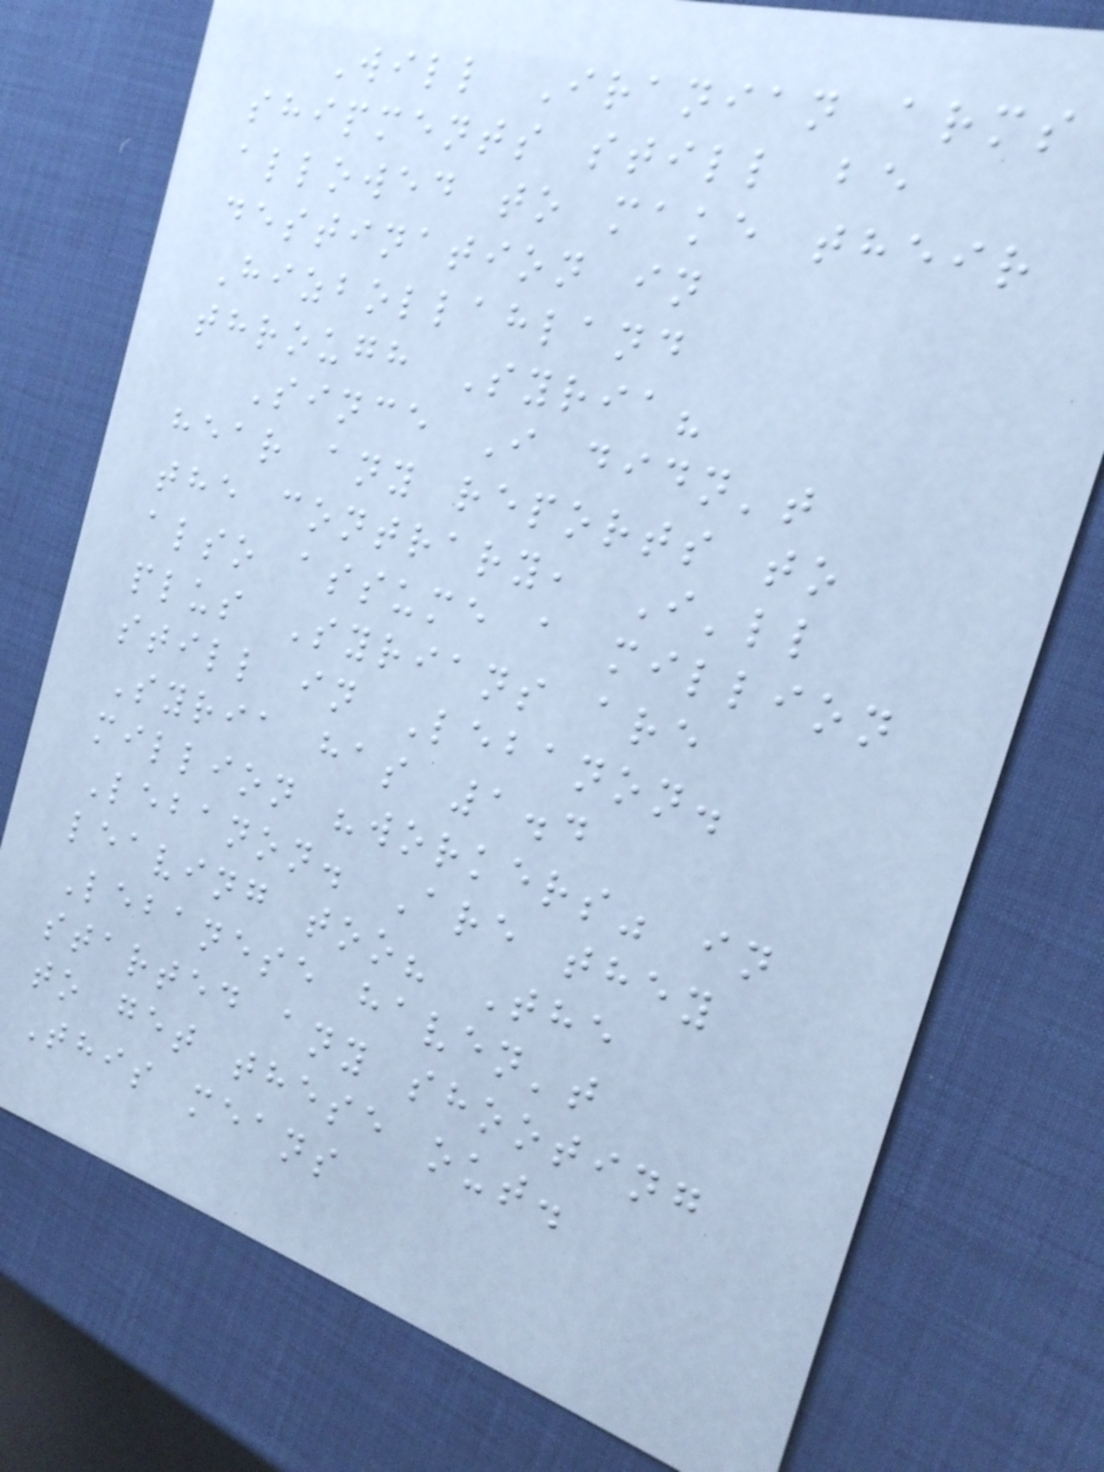Will Iranian arms
shipments still be
allowed to make their
destination in
Hizbollahland
through Syria?
Since I didn't
hear any reports to
the contrary, I'll
also assume a million
plus Syrians are
still in Lebanon.
Syria has 1.4
million "workers" in
Lebanon. Are they
leaving too? The
Lebanese haven't
started any shooting
to get these out.
This means
